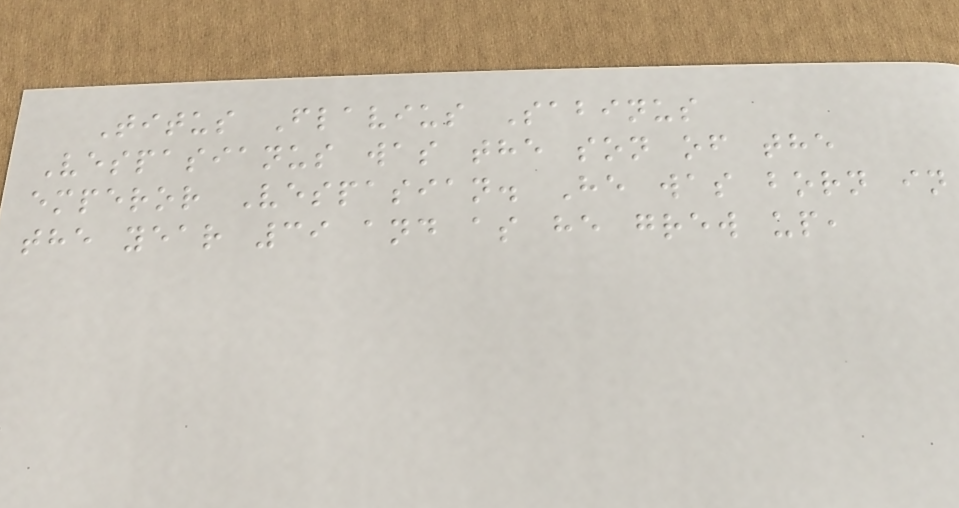Titus Flavius Sabinus
Vespasianus was the son of the
emperor Vespasian. He was born in
the year 39 and as he grew up,
